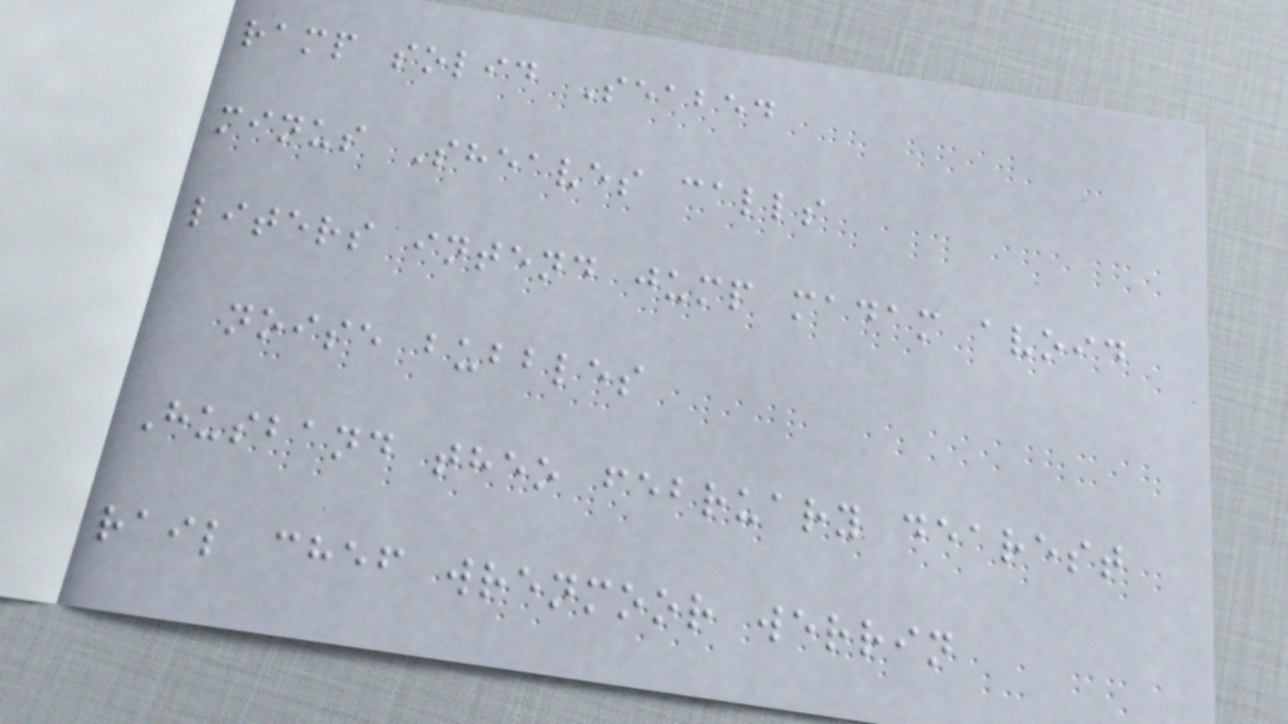ramp solid Seabed
minus Sheaves calls
liters intend jump madam avoid
noise bubbles
Husband theo february dearest
rail chef wrenmoor werrin
